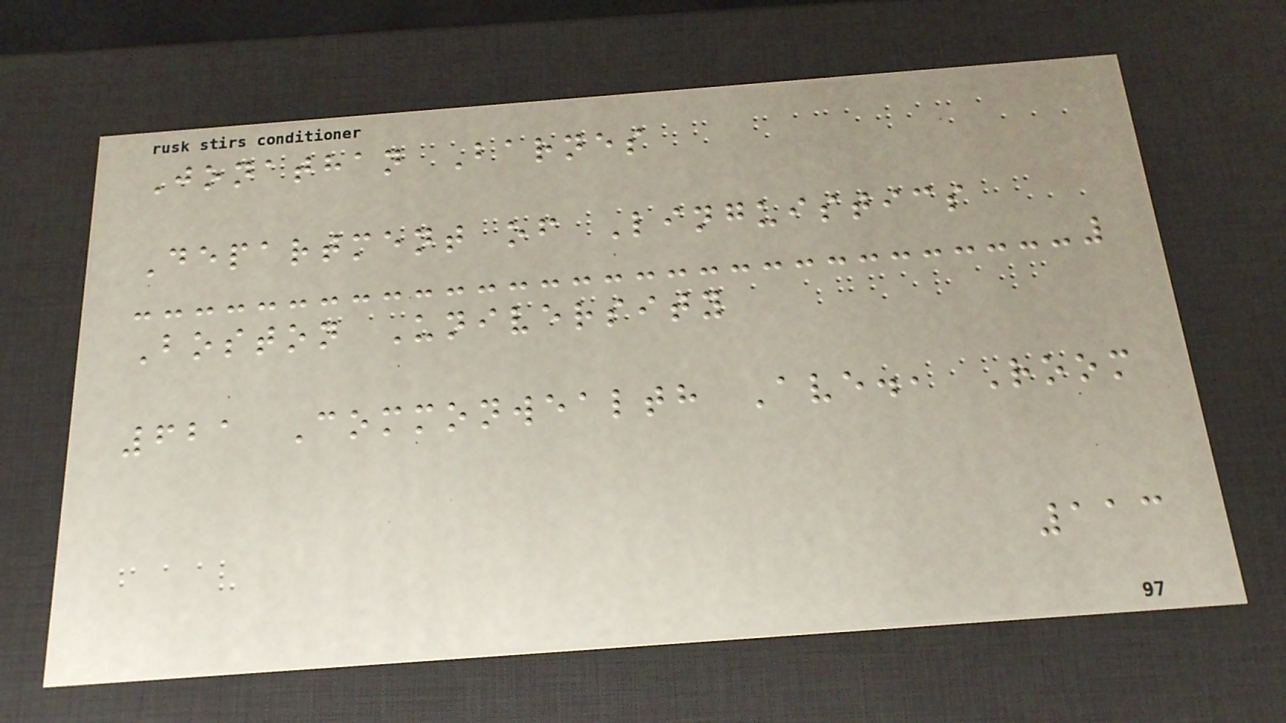Jonathan Barnes
Department of Linguistics
Boston University
621 Commonwealth Ave., Room
113
